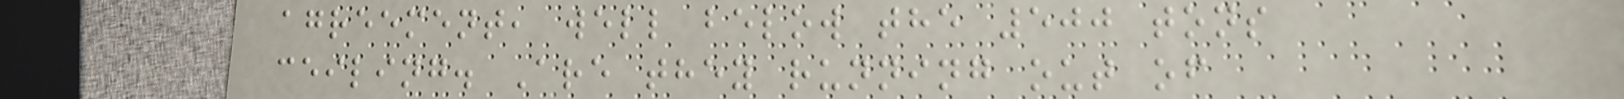agreement, well below the 500 tons
ceiling. Are they running out of
